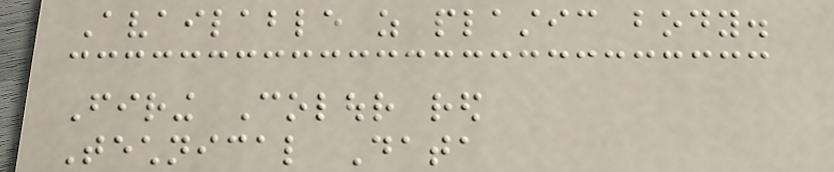Available as plastic body.
Firing Colour red
Technical Data
